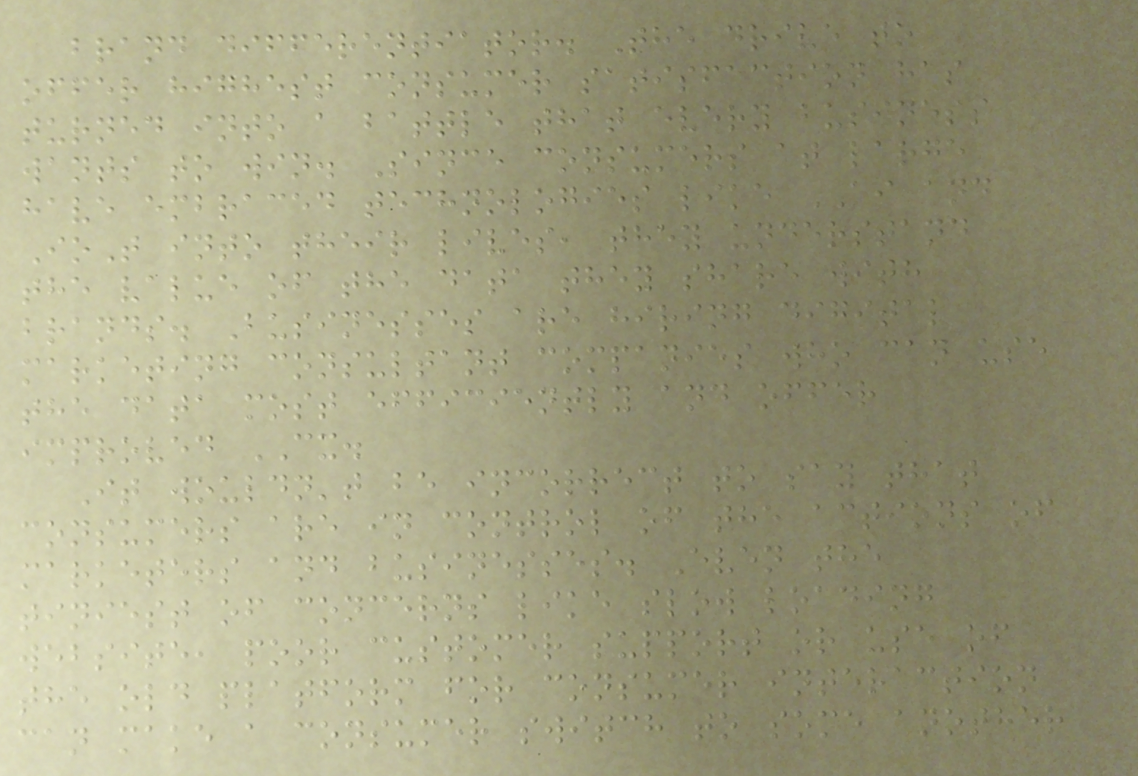brand differentiator. The drive to
offer highest consumer satisfaction has
turned into a battle that every business
wants to win. Since consumers at large
have embraced technologies like AI and
IoT into their lives, they understand
the value of the data they share with
brands. Businesses are hiring digital
marketing consultant companies who can use
the data most efficiently and offer
improved CX.
It wouldn't be incorrect to say that
consumers are in control of the actions of
marketers and businesses. Even the
tiniest of concerns like slow loading
website, poor customer support or use of
the old platform for consumer interaction
can make a consumer switch to some another
